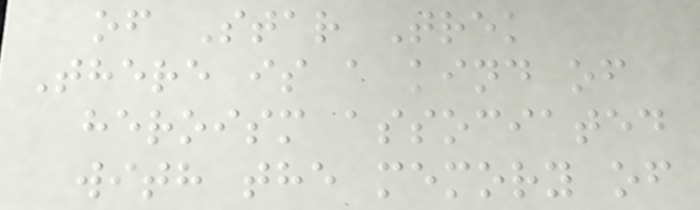of Star Trek
There is a kind of
heroism associated
with the memory of
